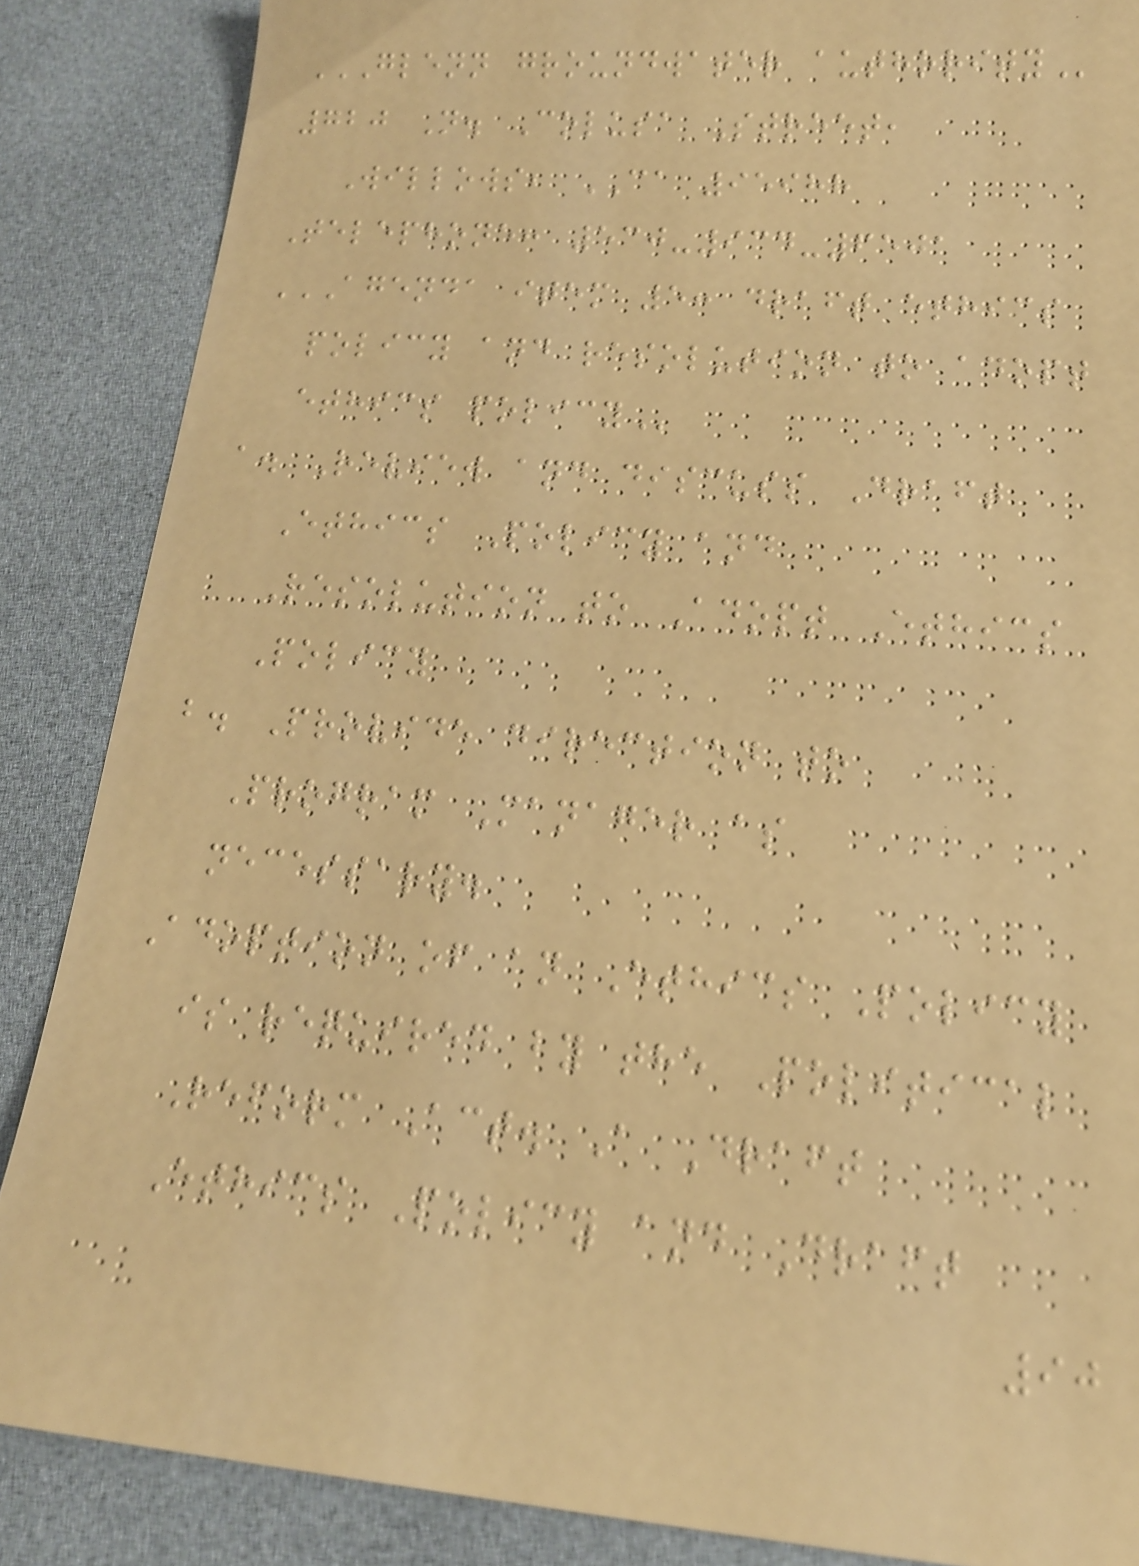GLENN GROUNDWATER AUTHORITY
720 N. Colusa Street,
Willows, CA 95988
Telephone: 530-934-6501
AGENDA ITEM 5: DRAFT ETHICS
POLICY AND RESOLUTION TO ADOPT
ETHICS POLICY
a. Review and discuss Draft
Ethics Policy and
Resolution to Adopt Ethics
Policy
b. Provide direction to
Program Manager as
necessary.
Adoption of an Ethics Policy
is required by the Political
Reform Act. A Draft
Ethics Policy and Draft
90
